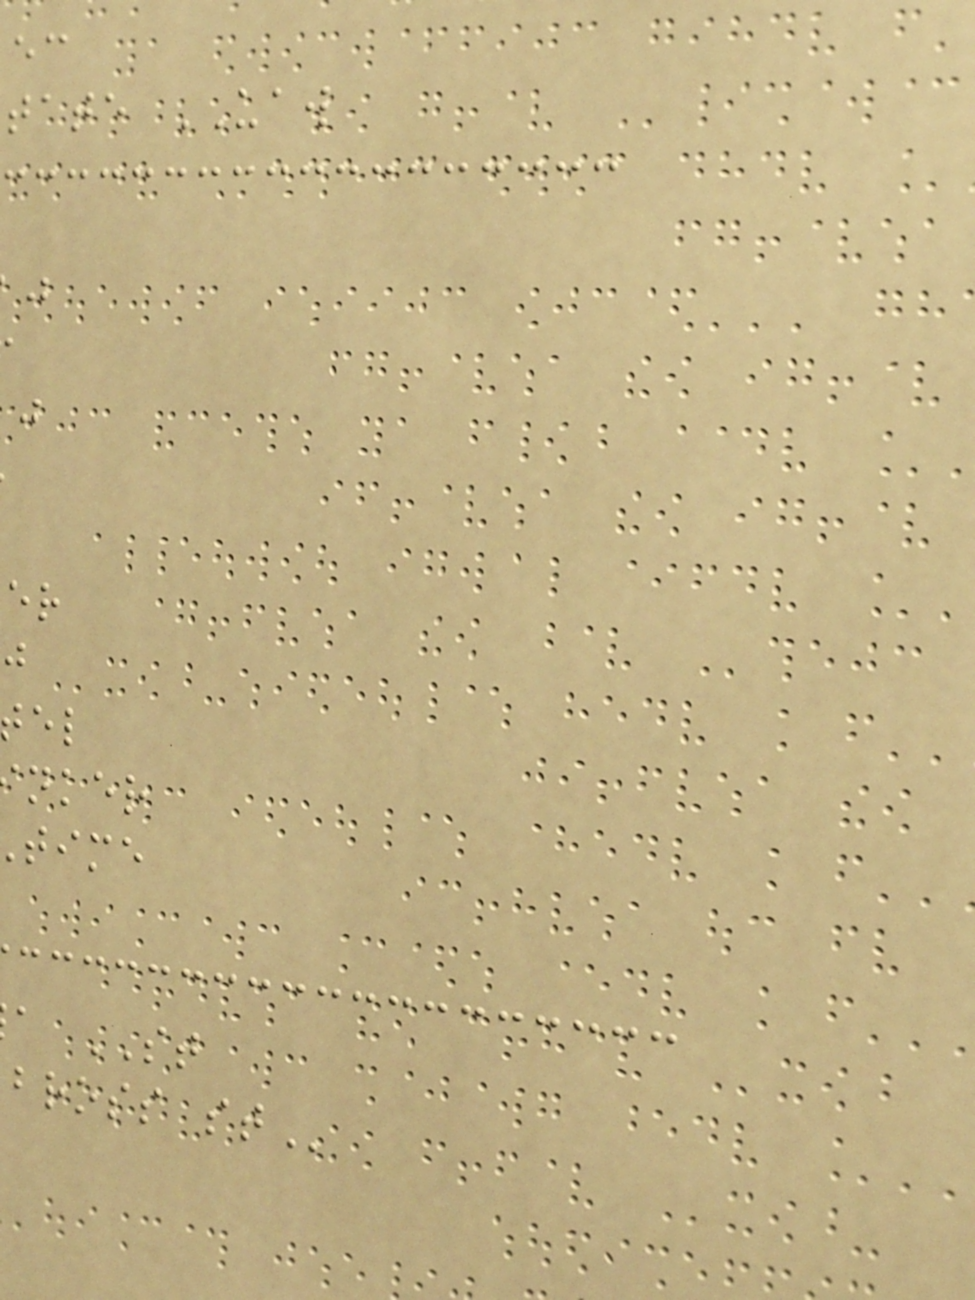tate UAW
nker
time
a ST
bross
